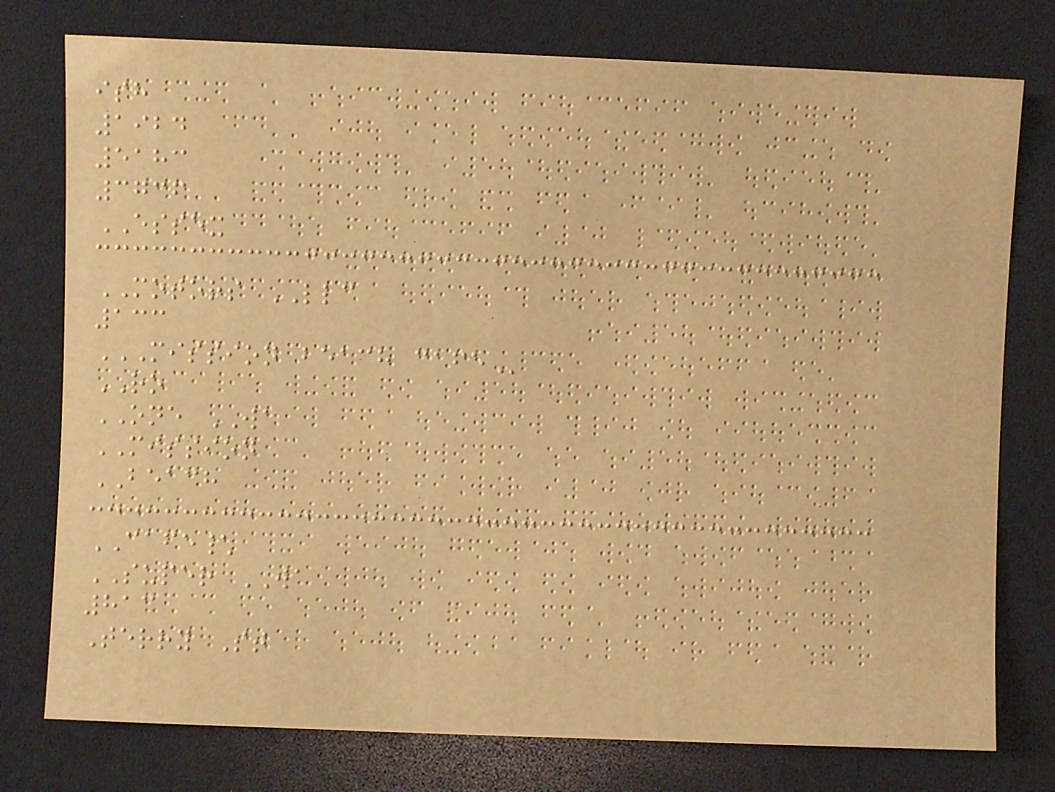ish
1924
5183
3736
ESSEX
MOTORS LLC
133
MISSION BEACH CAFE
RO
ONE WA
MISSION
BEACH
CAFE\
SUPER WA
813
Terry St
